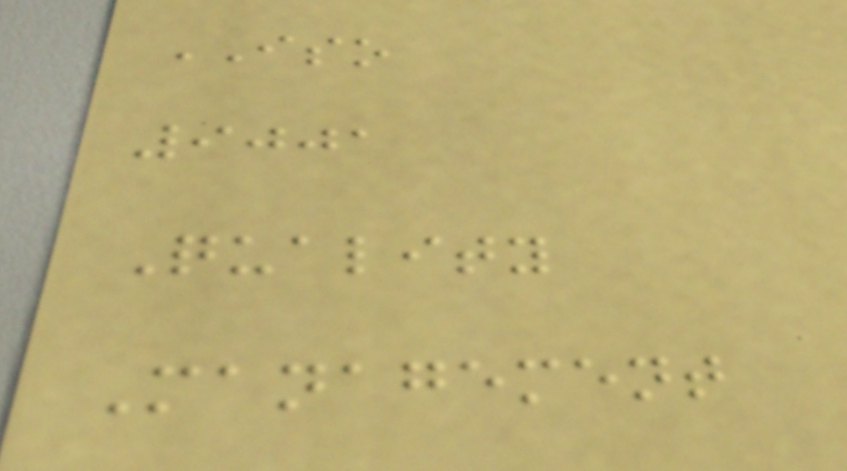ISO
9001
Quality
Management
